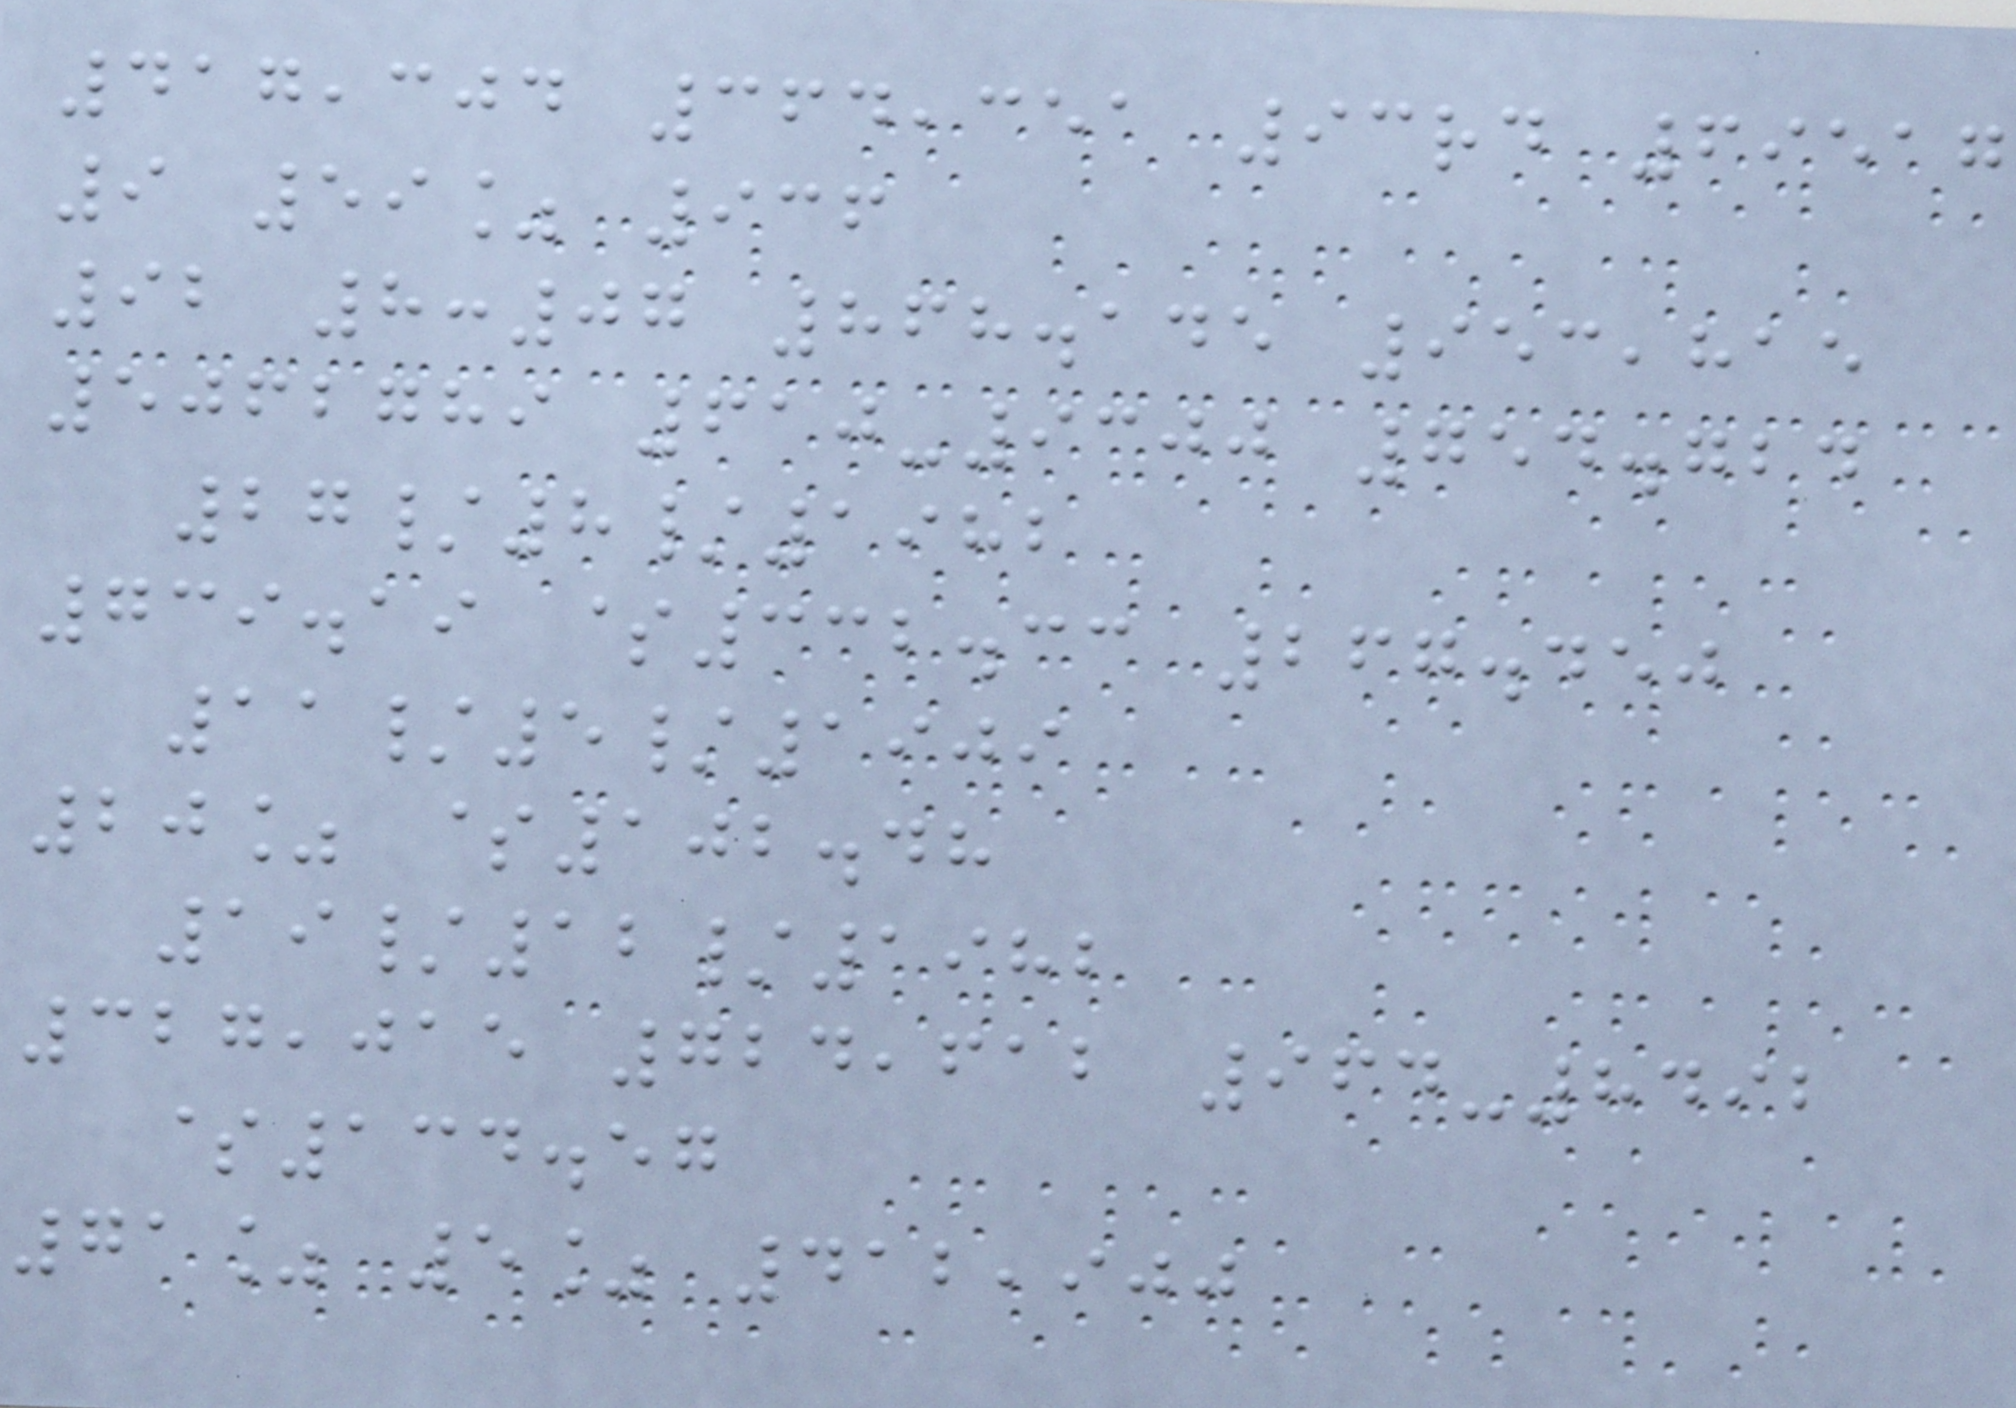417,304 364,351 93rd 69517
9 59% 936
92 8:07 868.145 953,815
5062789 610-9300 754.724
27/8/1982
739.19 $332.33 267.450
11/5/1909
20% $102.48
19/12/1982
327,015 724,612 964-8492
$134.57
71% 5% 412,900
